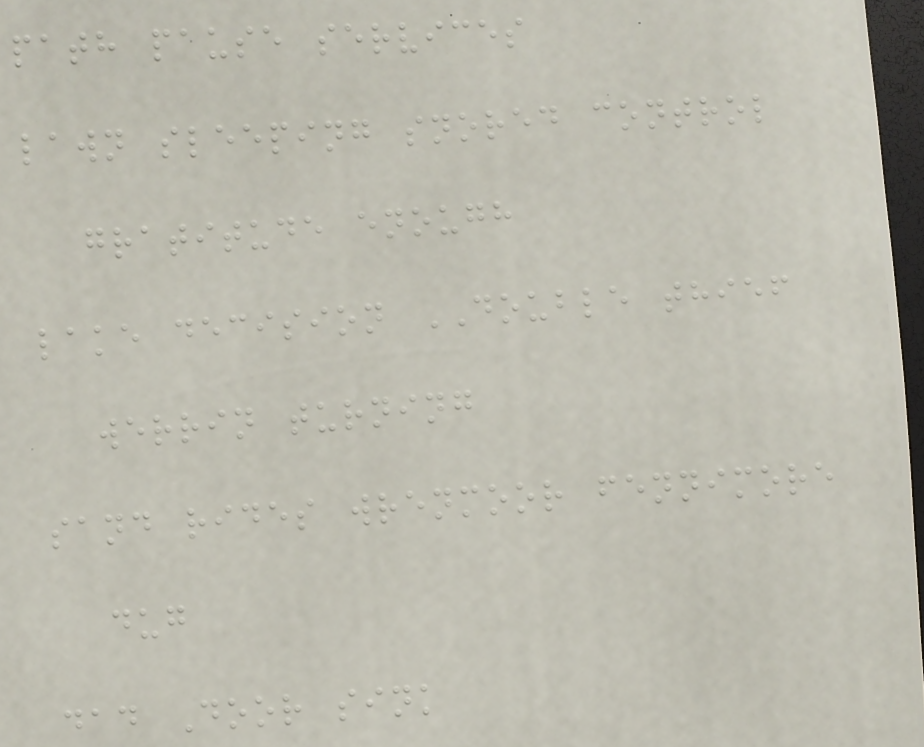path pause services
lawn sleeping snored control
gratitude enough
lake decision DOUBLE thief
werrin turning
sand rides wrenmoor fennimore
dug
dad Door sink
